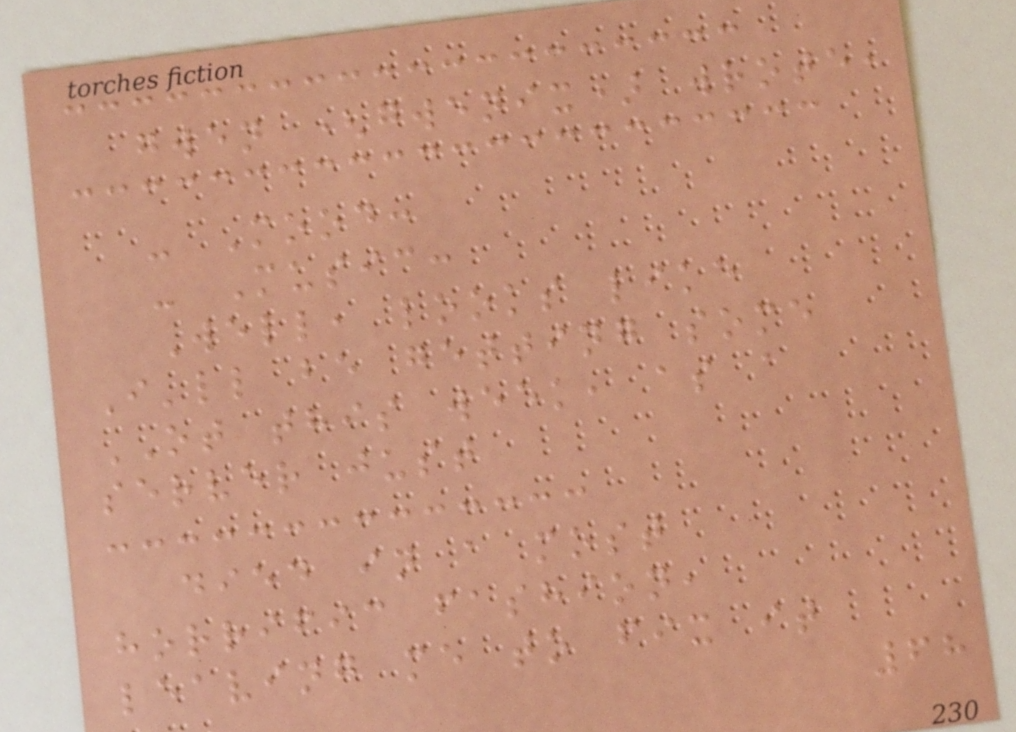gwen (gwenix) wrote,
- Mood:
- Music:
Well, looks like
I'll be getting some
OT this week, as a
server just
died in a most
horrific fashion,
leaving me to fix it
68
